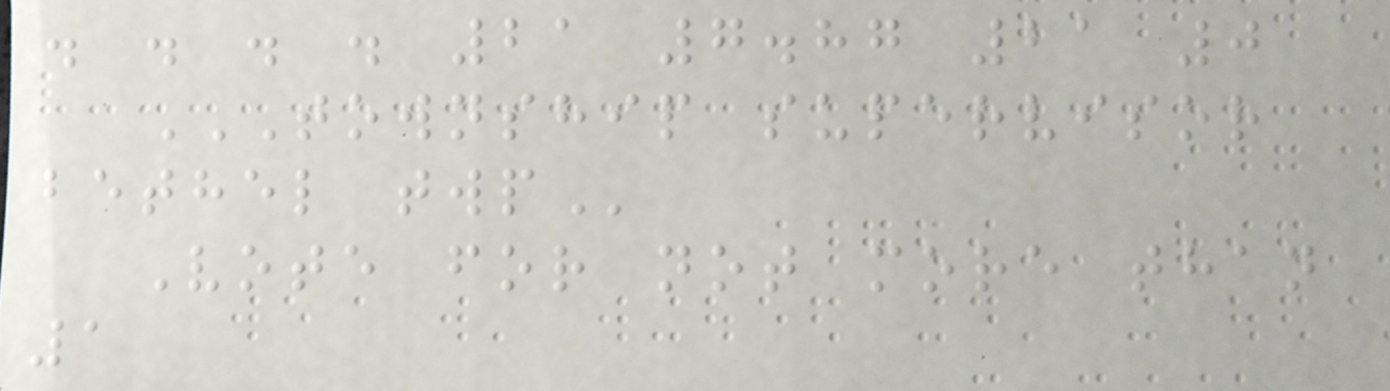. . . . 21 7.87 21 0
TOWNSHIP SUPERVISOR
BETHEL TWP
Vote for not more than
1
